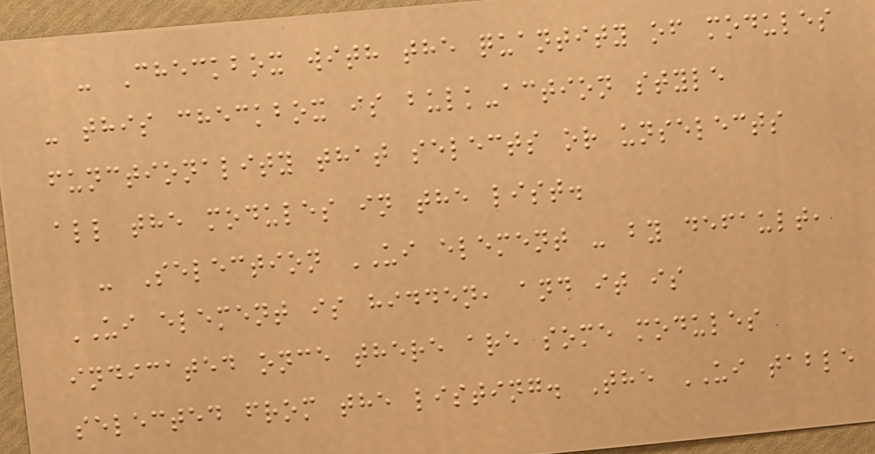- Checkbox with the quantity of modules
- this checkbox is bulk-action style
functionality that selects or unselects
all the modules in the list.
- Selection UI element - by default,
UI element is hidden, and it is
indicated once there are some modules
selected from the listing. The UI table
